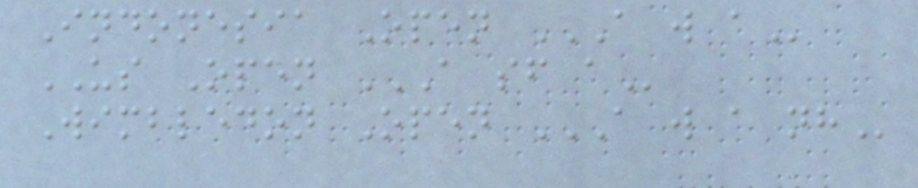Indonesia Open A W A
US Open A SF A
Wimbledon Open A W A NH
